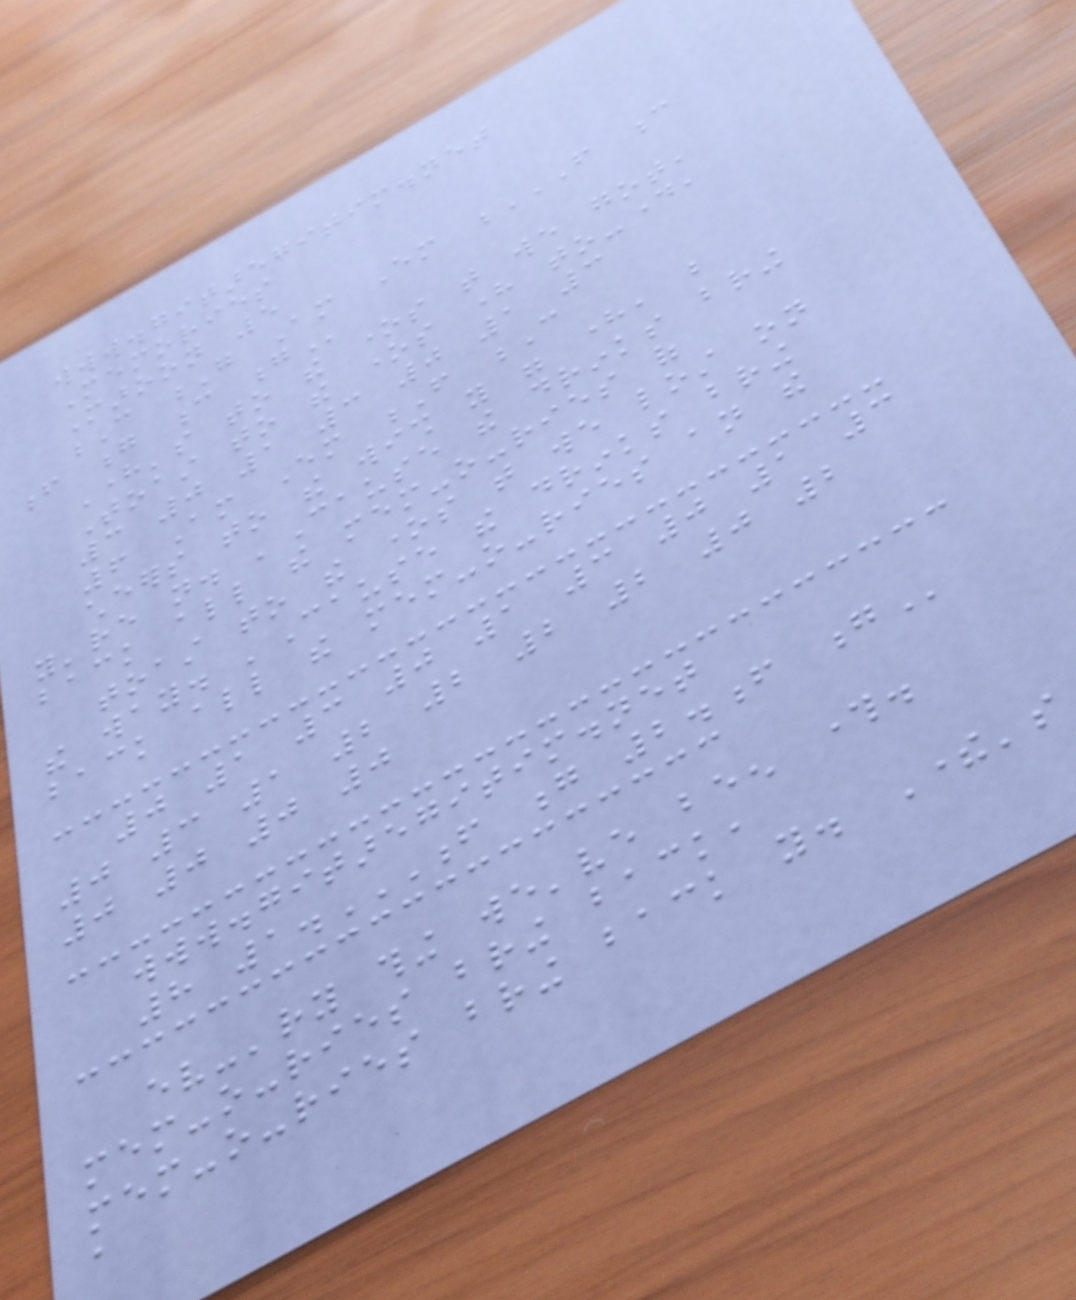www.gitaregitim.net
Memories
Maroon 5
C G Am Em F C
F G C G
Here's to the ones that we got,
Toast to the ones here to-day,
3 0 1 3 0 1 3
6 Am Em F C
cheers to the wish you were here, but
you're not. 'Cause the drinks bring
back all the mem-o-ries of
toast to the ones that we lost on
the way. 'Cause the drinks bring
back all the mem-o-ries an the
0 1 3 0 1 3 0 1 3
0 3 1 2 2 2 2 0 2
0 0 0 0
www.gitaregitim.net
8 1.F G 2.F G
ev-'ry thing we've been through.
mem-o-ries bring back,
mem-o-ries bring back you. There's
a
